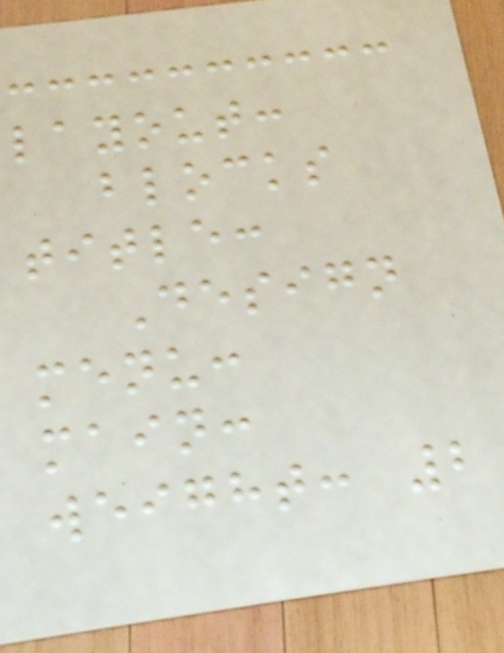layout:
blocks
title:
Design
menu:
main:
weight: 2
